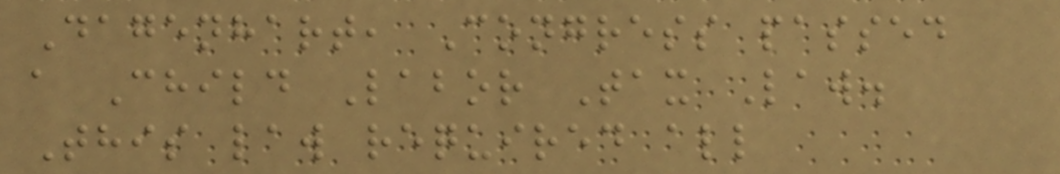Dagenhart, Congress passed
a Child Labor Tax Law.
This law required all
